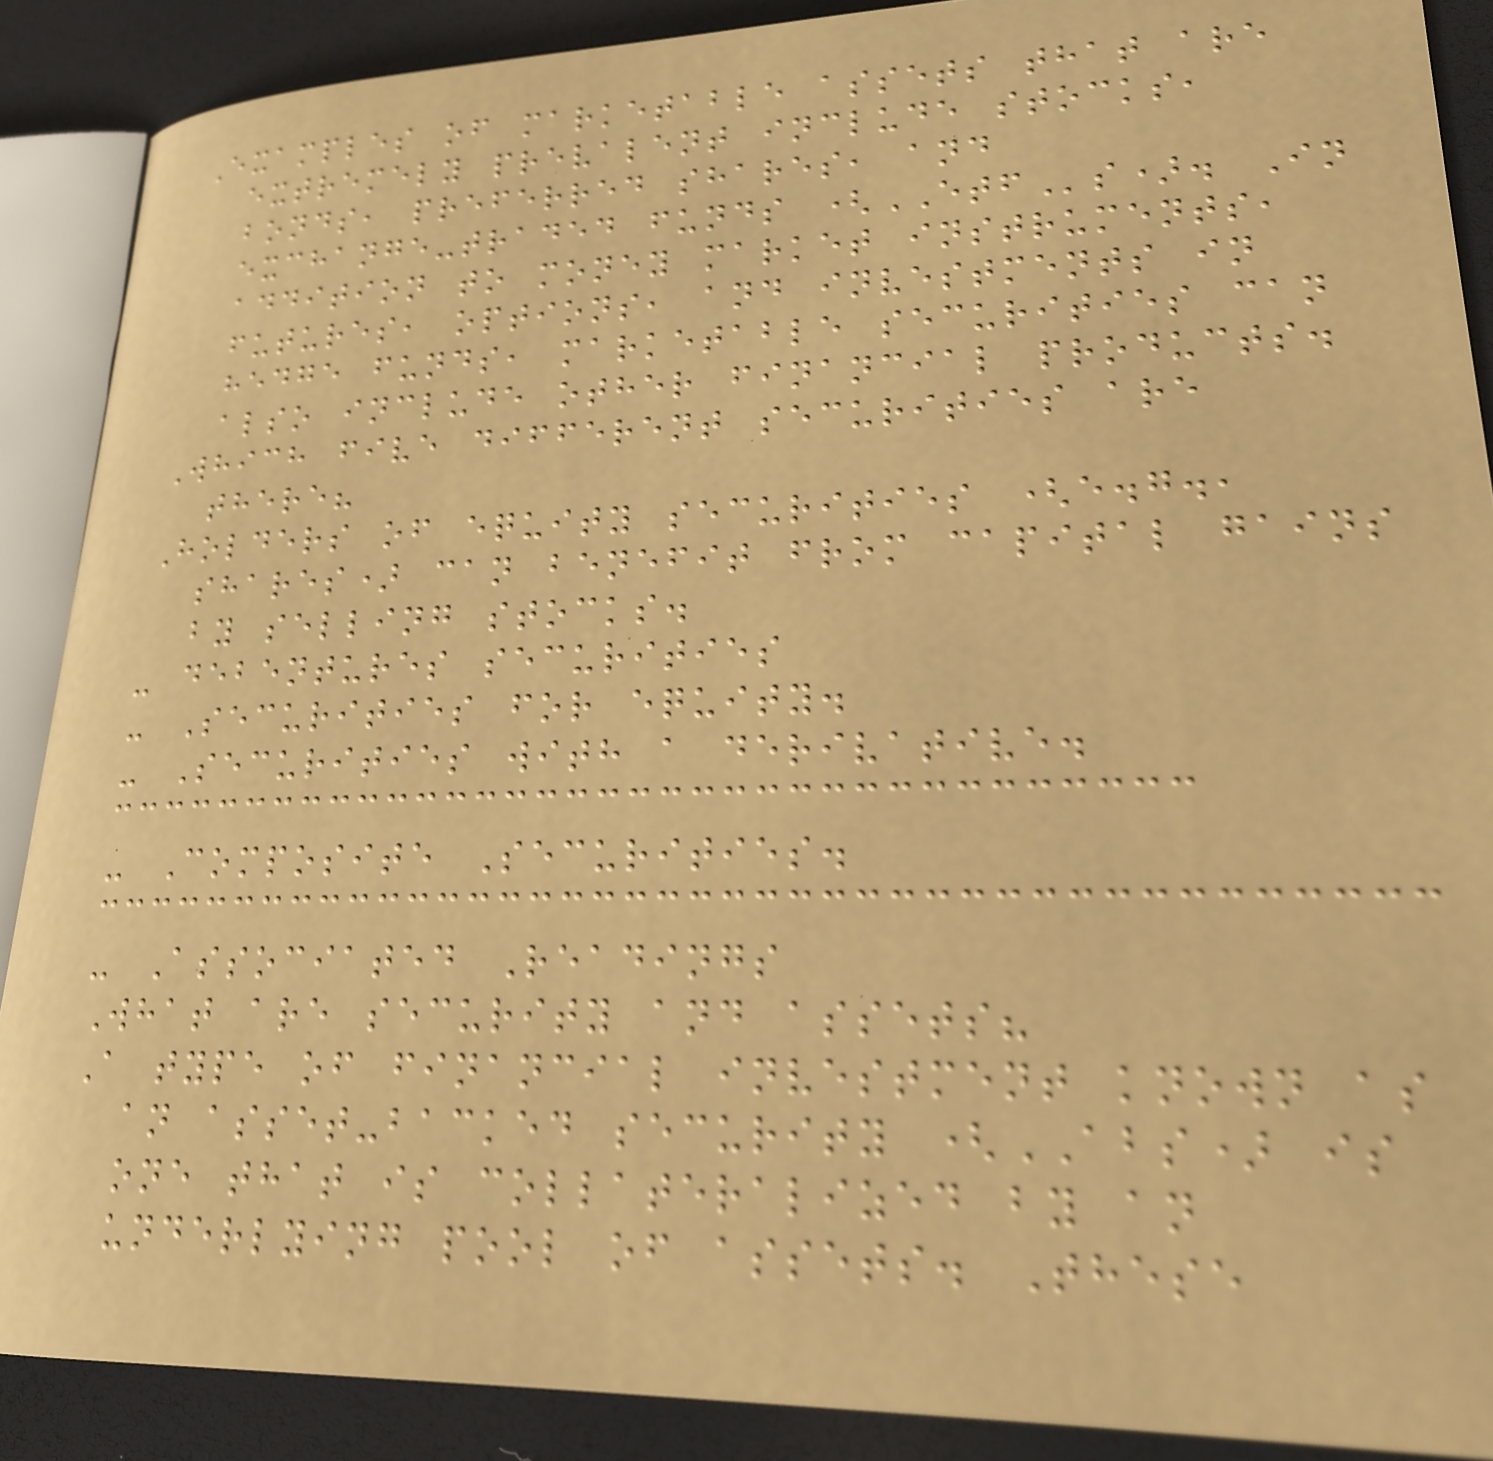Examples of marketable assets that are
extremely prevalent include stocks,
bonds, preferred shares, and
exchange-traded funds (ETFs). In
addition to money market instruments,
futures, options, and investments in
hedge funds, marketable securities can
also include other financial products.
Which five different securities are
there?
Holders of equity securities (e.g.,
shares) can benefit from capital gains
by selling stocks.
- debentures securities
- Securities for equity.
- Securities with a derivative.
- Composite Securities.
- Associated Readings
What are security and assets?
A type of financial investment known as
an asset-backed security (ABS) is
one that is collateralized by an
underlying pool of assets. These
